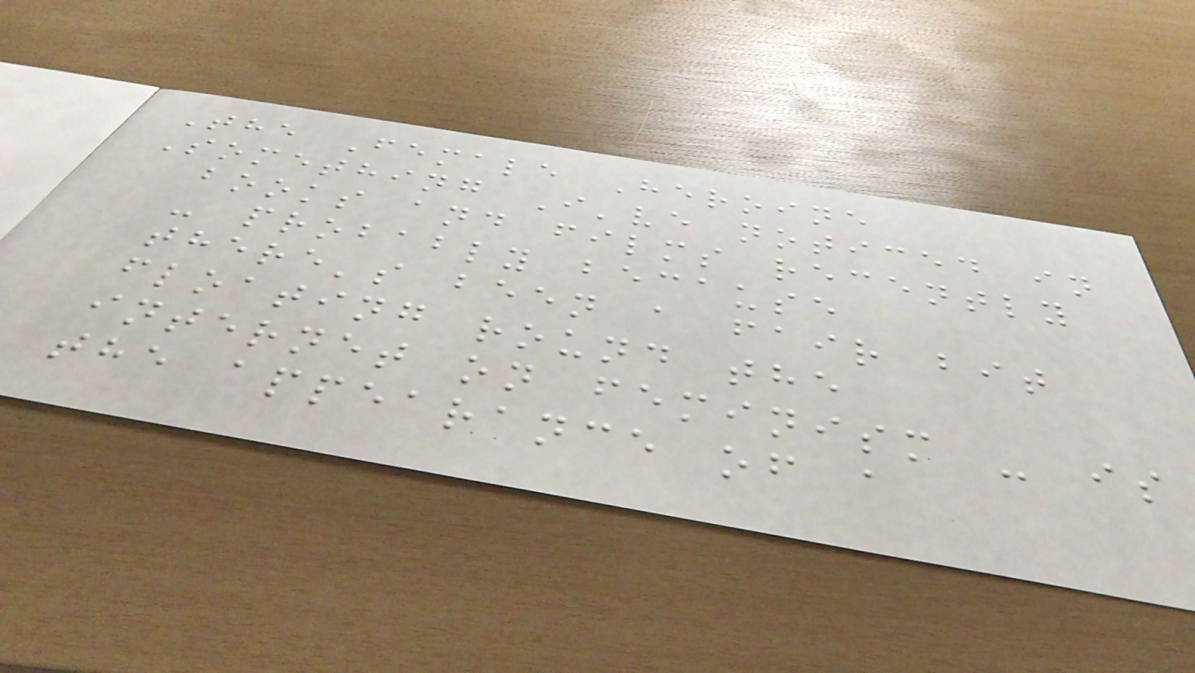The Female Heroine
Something I've noticed in
books and films recently
- probably because
there's been a fair bit
floating round the
internet on feminism - is
the appearance of a
